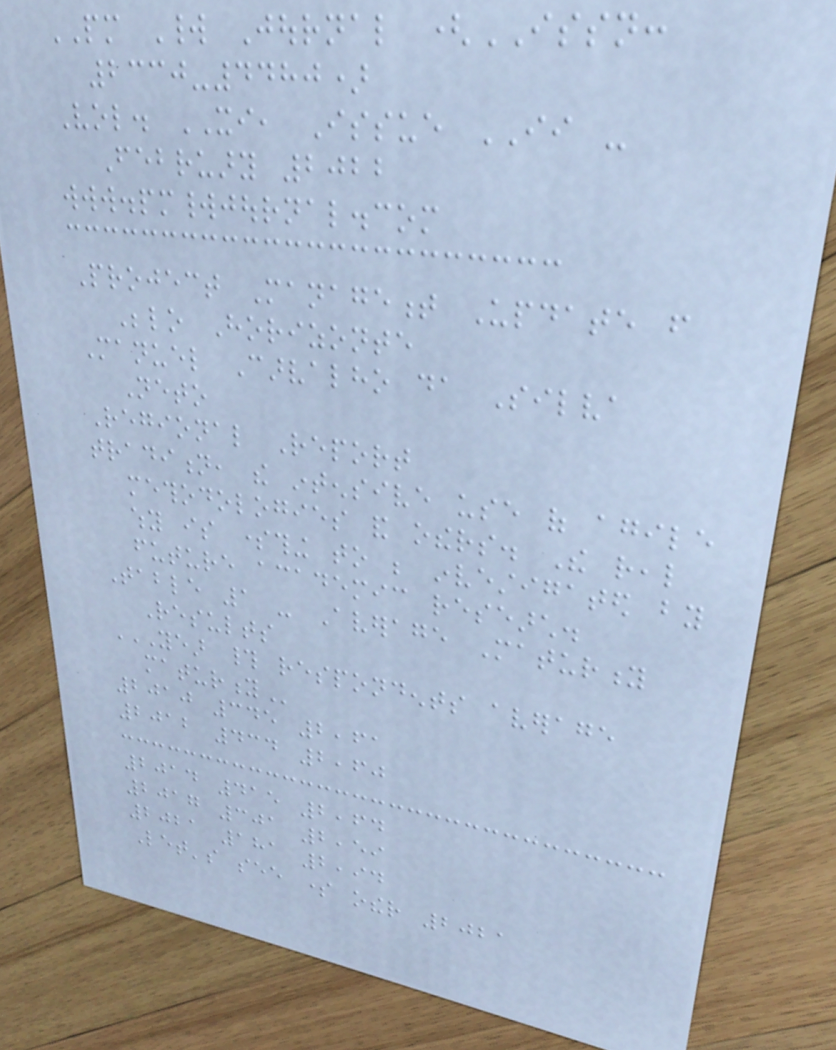PM World Journal (ISSN:
2330-4480)
Vol. XI, Issue II -
February 2022
www.pmworldjournal.com
Project Management Update from
Belo Horizonte
Manuel Carvalho da Silva
Neto
Regional Report
tradition, the intensive use of agile
methodologies and others. The real
why is something to be investigated by
future academic research.
Table 1 - Average Maturity
Results
YEAR # RESPONDENTS AVERAGE
MATURITY
2010 345 2,61
2012 434 2,60
2014 415 2,64
2017 301 2,59
2021 181 2,94
Let's see some other 2021
